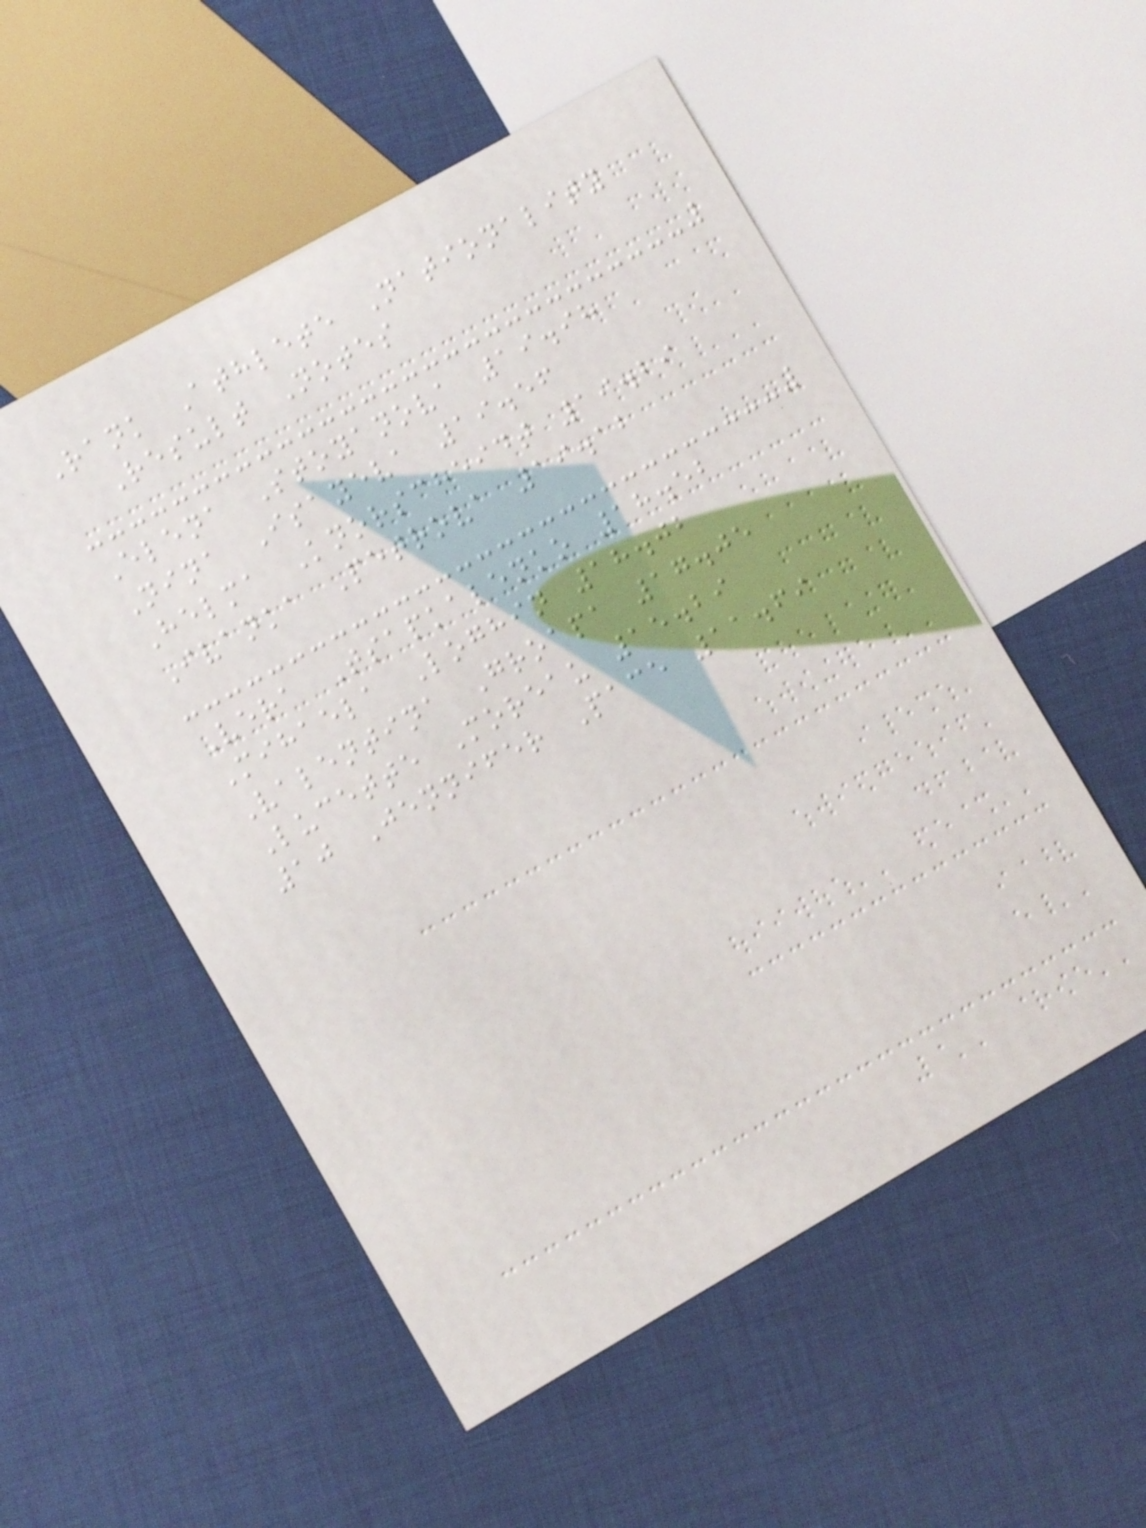Rank Athlete Nationality
Result Notes
Elena Stoyanova 19.98
Nina Isayeva 19.56
Helma Knorscheidt 19.29
Ivanka Petrova 19.12
Vera Tsapkalenko 18.52
Mihaela Loghin 18.02
Valentina Groapa 17.05
Lucette Moreau 15.29
10 Jennifer Pace 11.69
